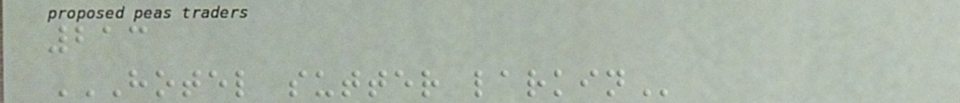213
HOTEL SUTTER LARKIN
